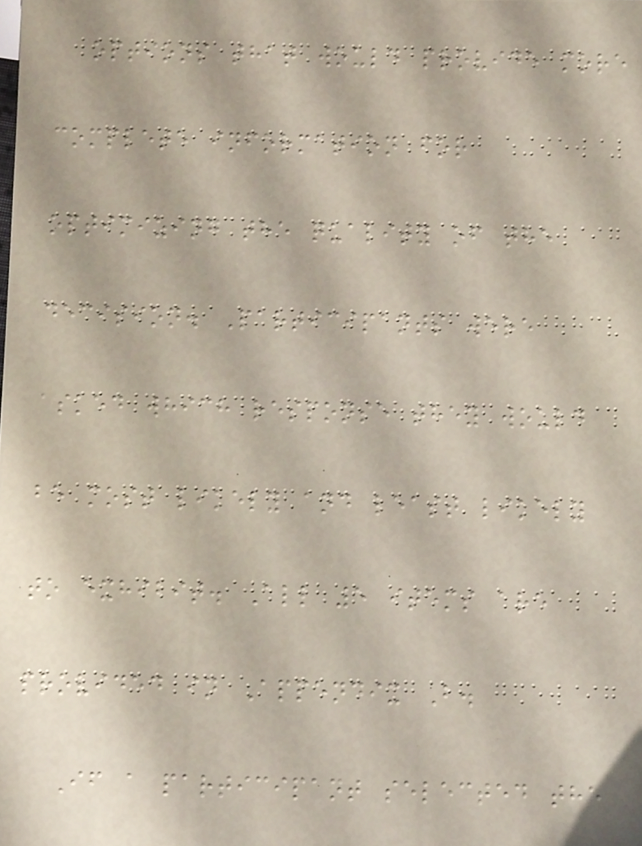options that would provide more
complete information for
optimizing the quality of the
decision. Participants were
asked which response they would
be most likely and least likely
to exhibit. All 5 items are
provided in Appendix B.
If a participant selected the
